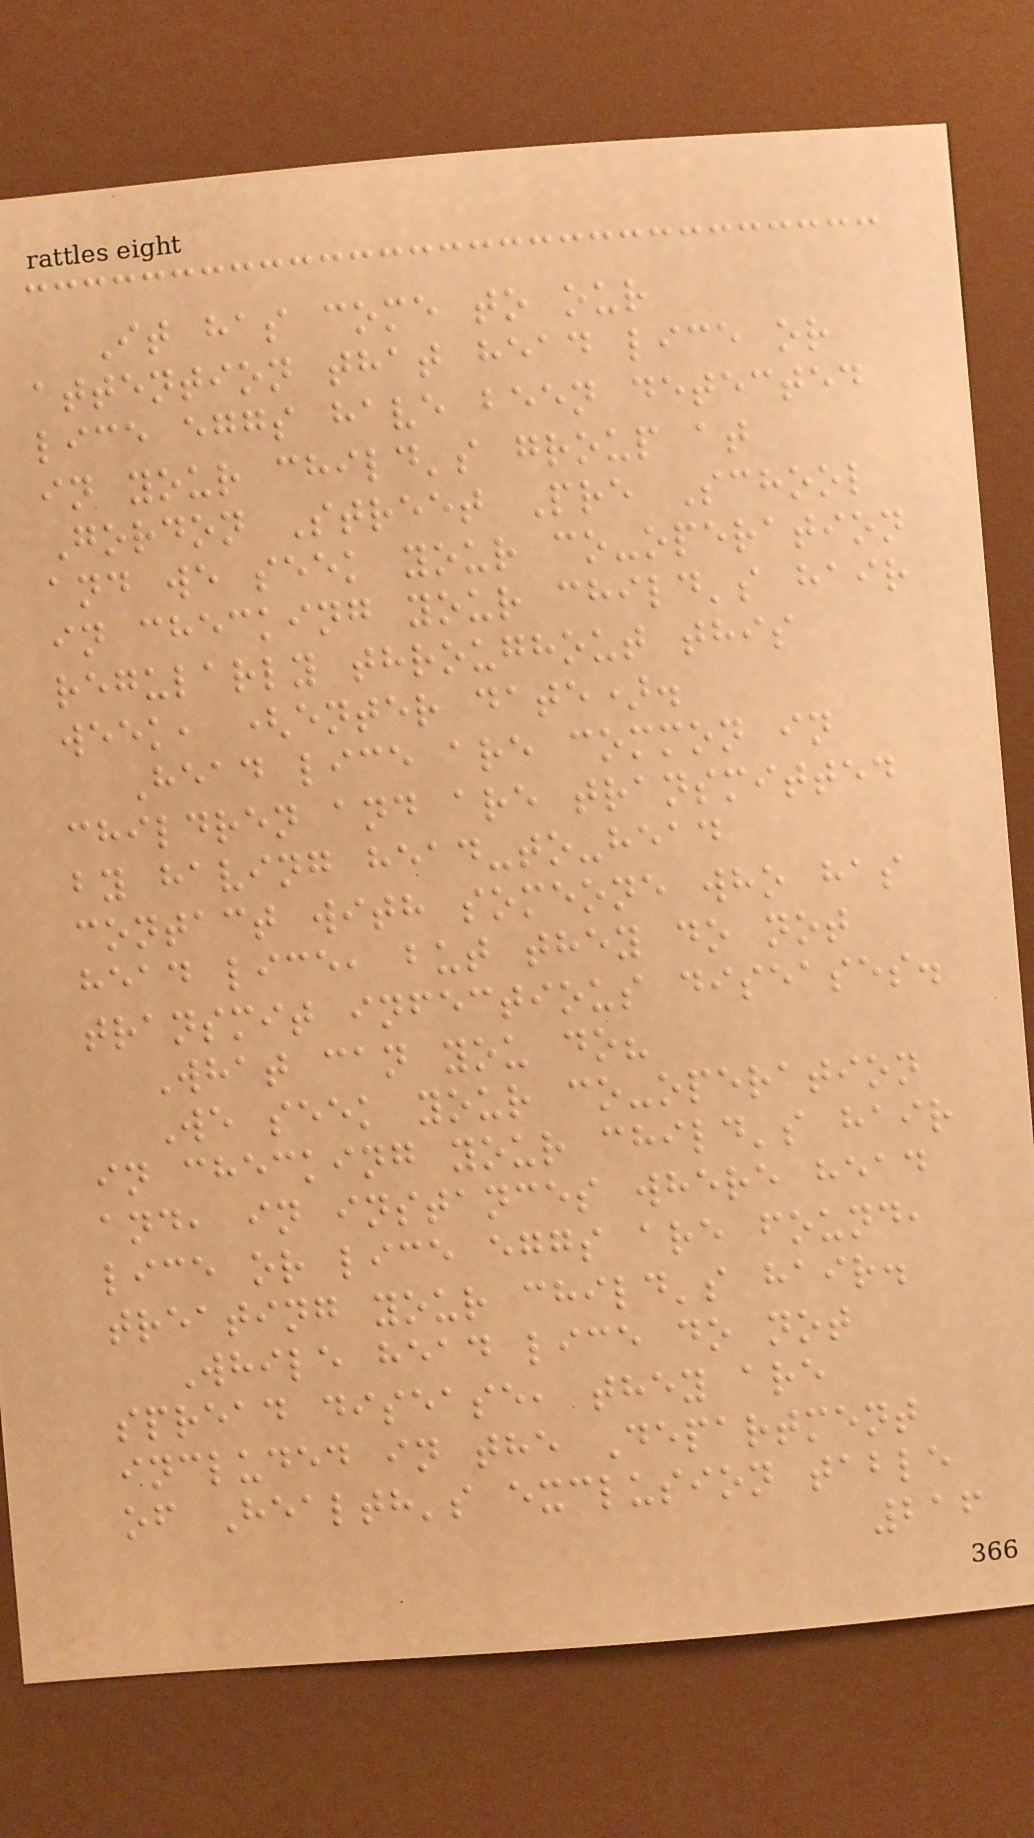It has come to our
attention that head lice or
lice eggs have been detected
in your child's group at
Gordon Street Pre School
and we seek your co-operation
in checking your child's hair
regularly throughout this
week, (enter date).
Head lice are common in
children and are transmitted
by having head-to-head
contact with someone who has
head lice, but they do not
transmit infectious diseases.
What can you do?
We seek your co-operation
in checking your child's hair
and, in instances where head
lice or lice eggs are found,
treating your child's hair.
While head lice do not
spread disease, they are
included in the Department
of Health's exclusion table
216
